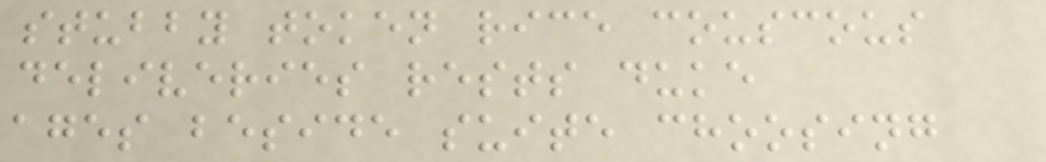stubby token rice couscous
deliveries rests duke
ages beside suite choosing
